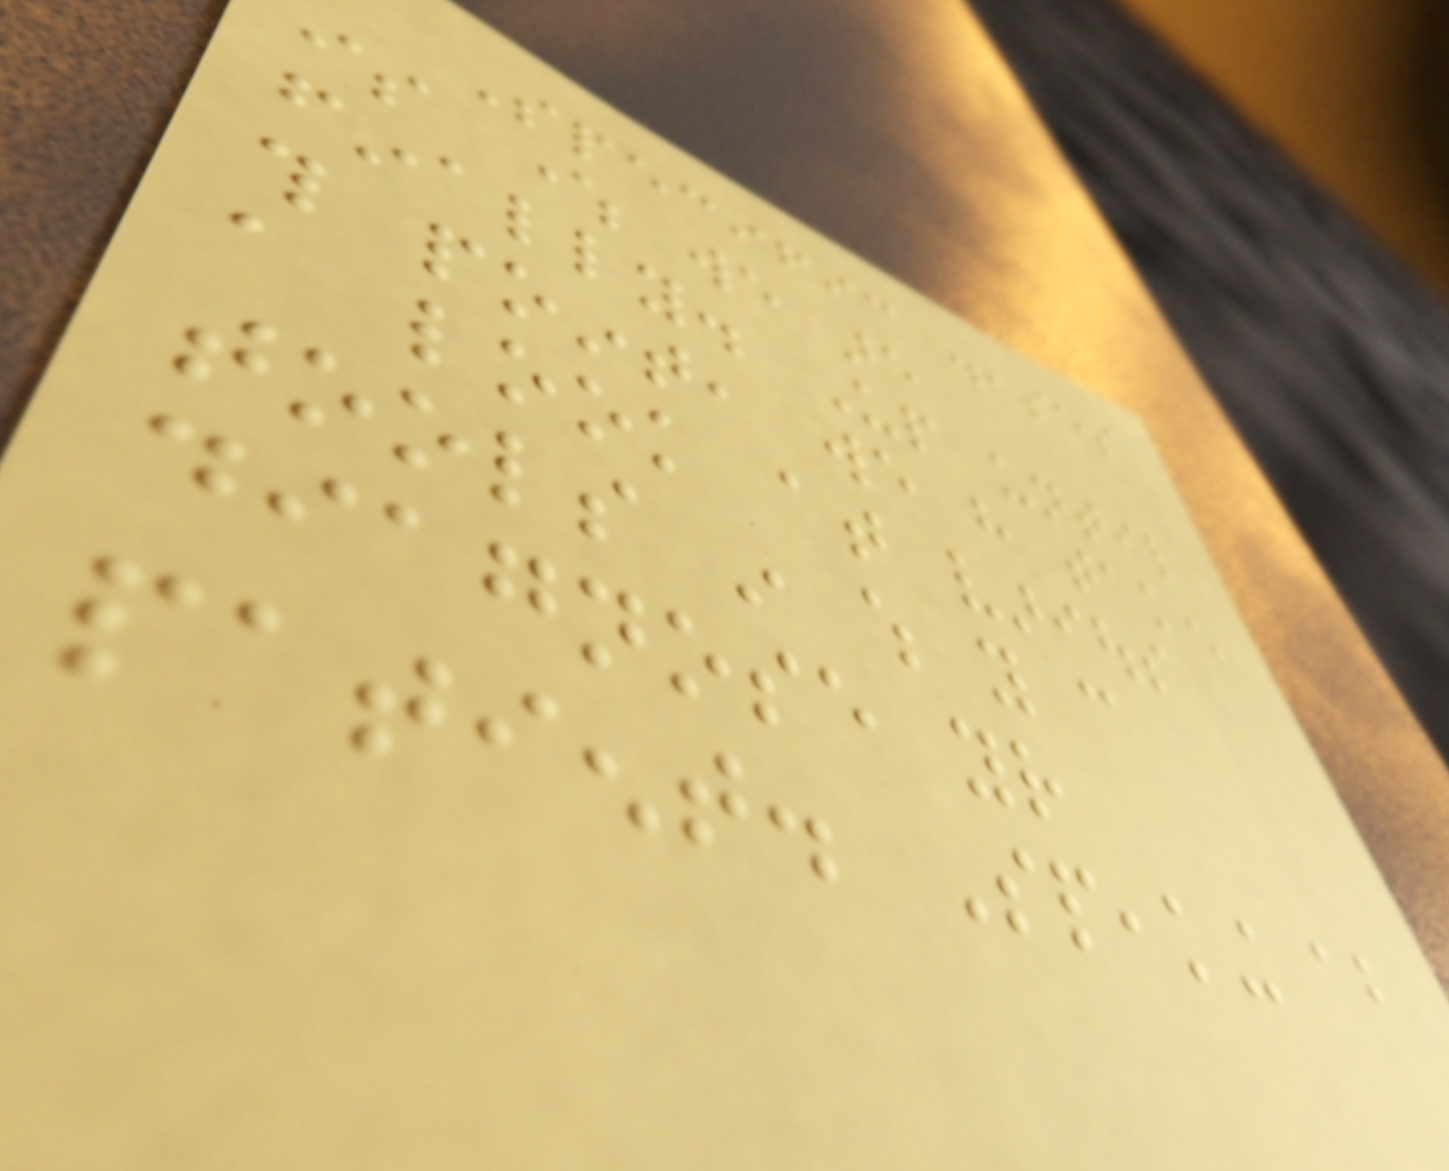Specific diseases
is where we are
finally. Up until
this point, we have taken
a look at various
tools in which you can
diagnose your
patient. Speaking about
